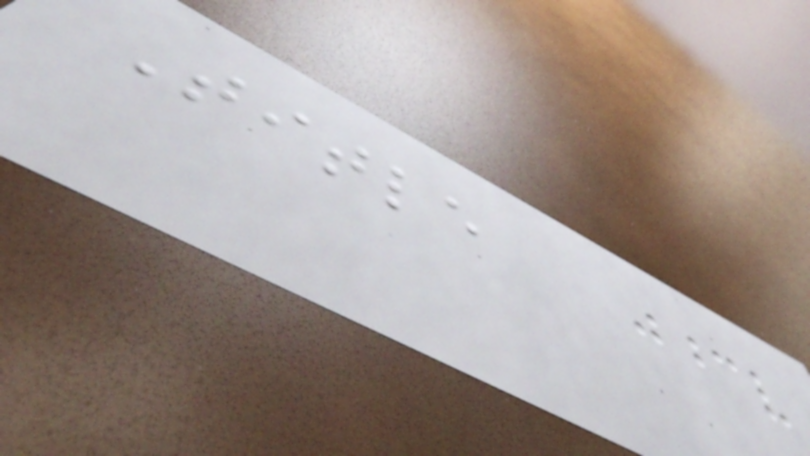Title
